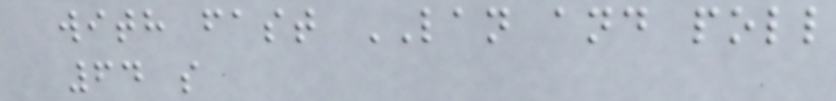with fast LAN and poll
64 s
